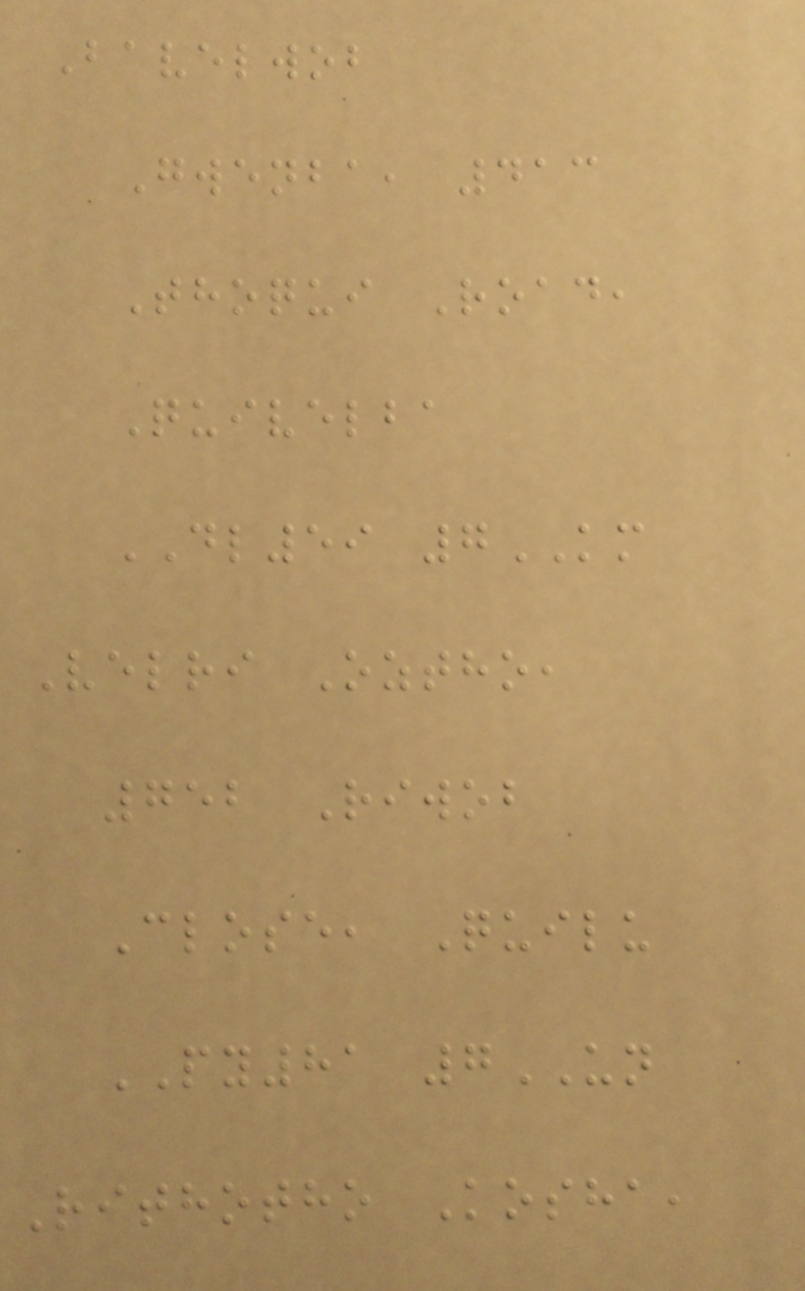Bavelwob
Gwenba, 413
Thoqui Road,
Quivelba
DL59 7KM
Velri Oztho,
752 Riwob
Close, Quilu
PY81 7UN
Rithotho Kosha,
